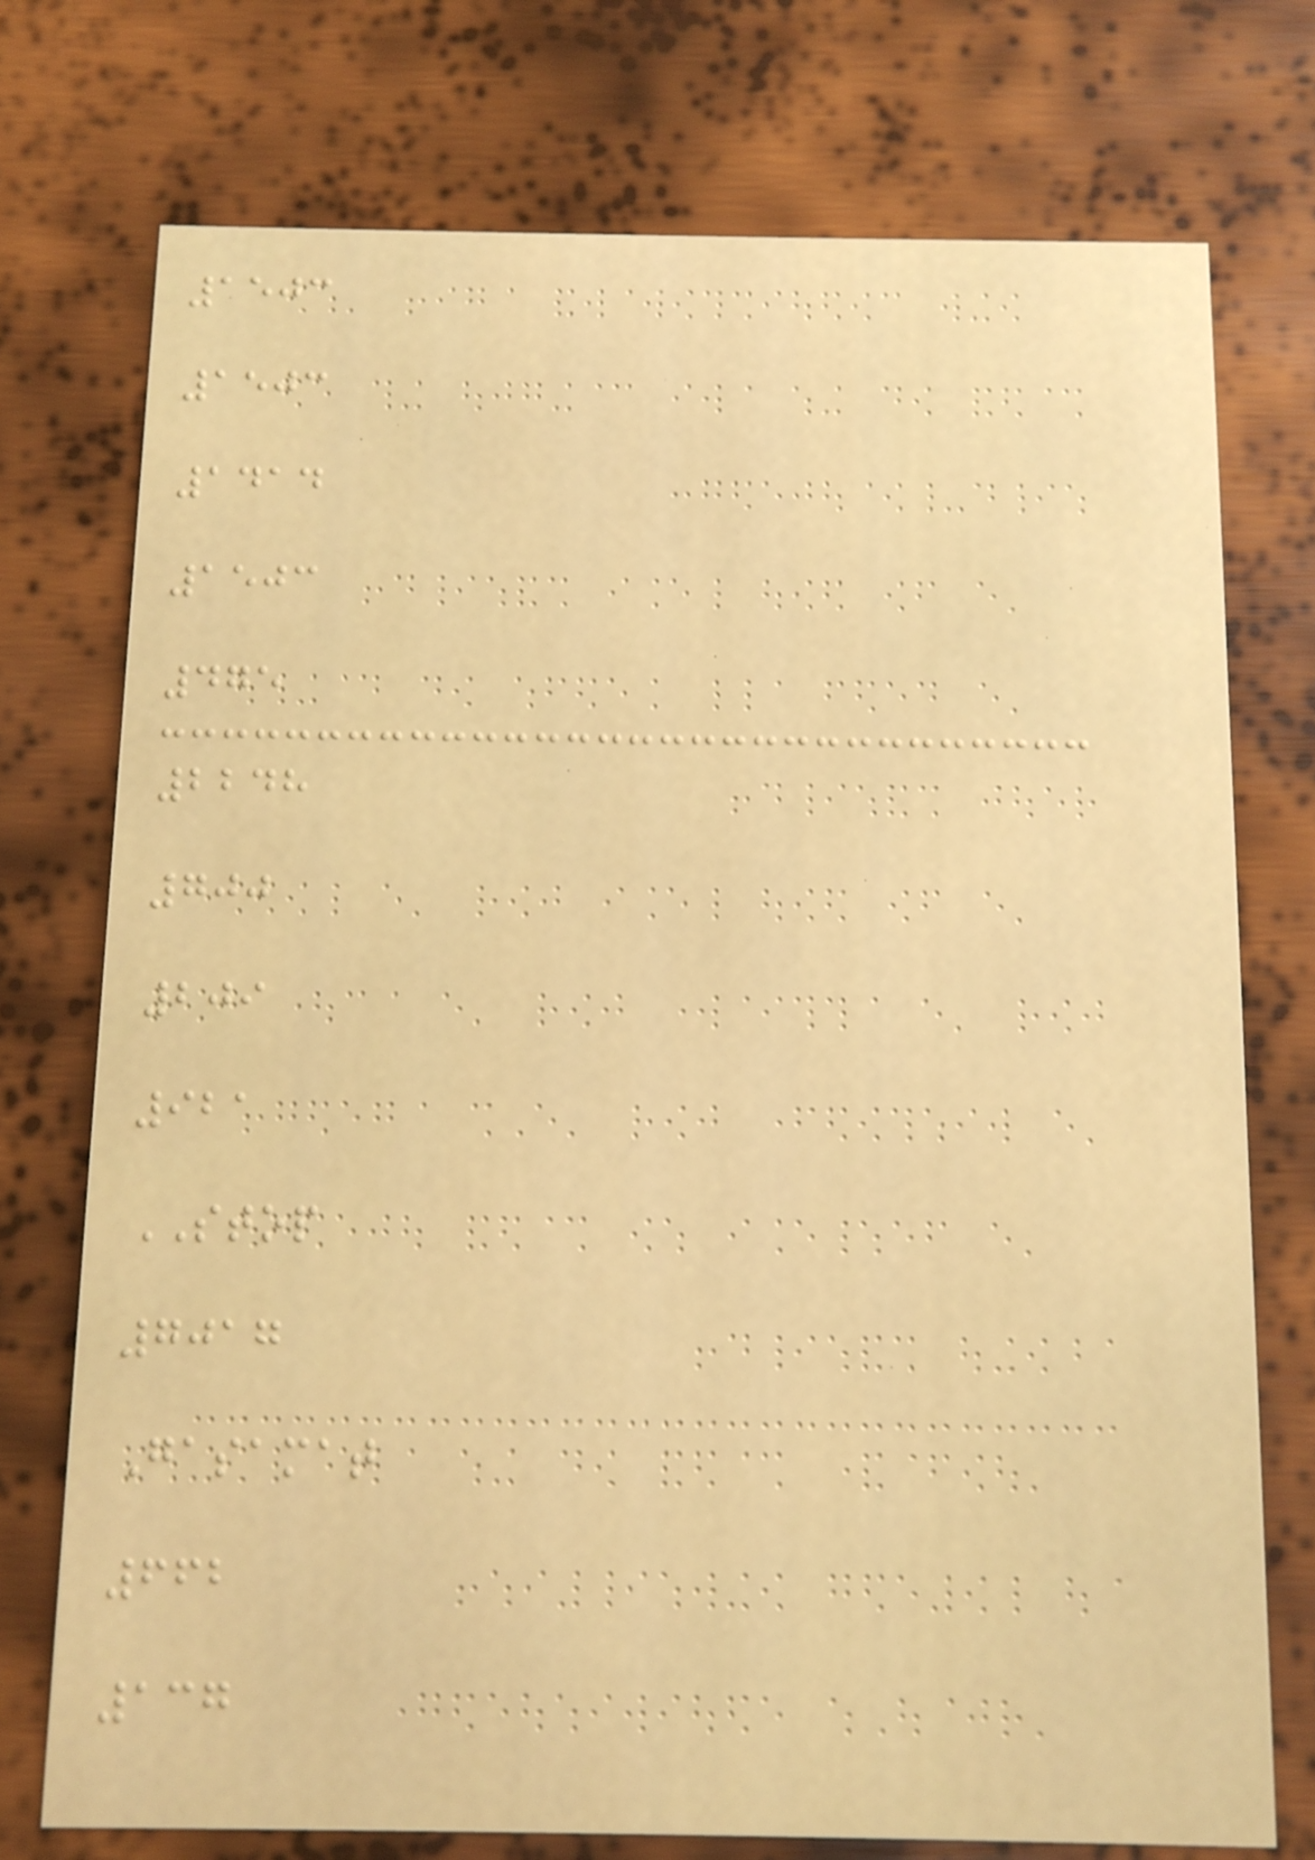1503
1503
1414
1503
475
2248
700
209
921
STOP
7017
Gasamat
662
137
